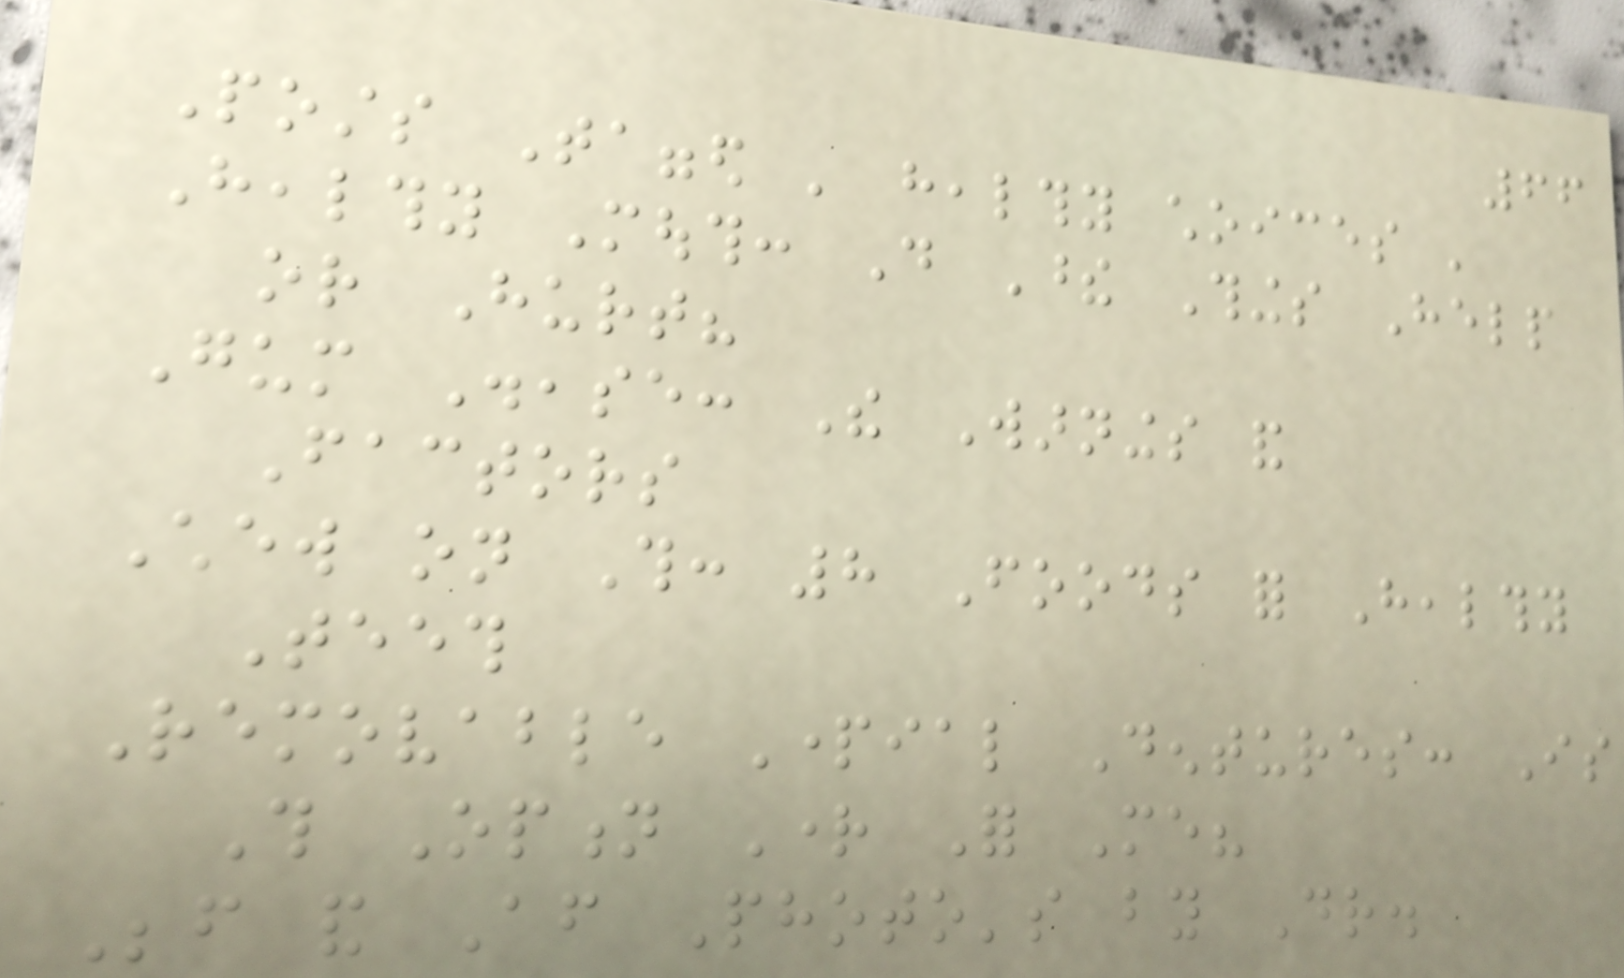66
Posts Tagged ' healthy choices '
Healthy Mouth: Do These Things Help
or Hurt?
Gum Disease: The Warnings and
Factors
Chew on This: 8 Foods for Healthy
Teeth
Removable Partial Dentures: Is
This Option Right For Me?
Before and After Photo's by Dr.
